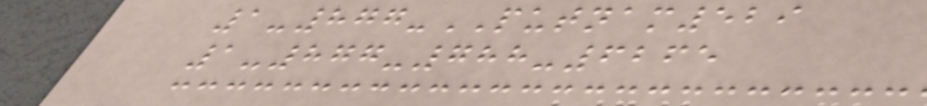1-877-PUTNAM529
1-877-788-6265
